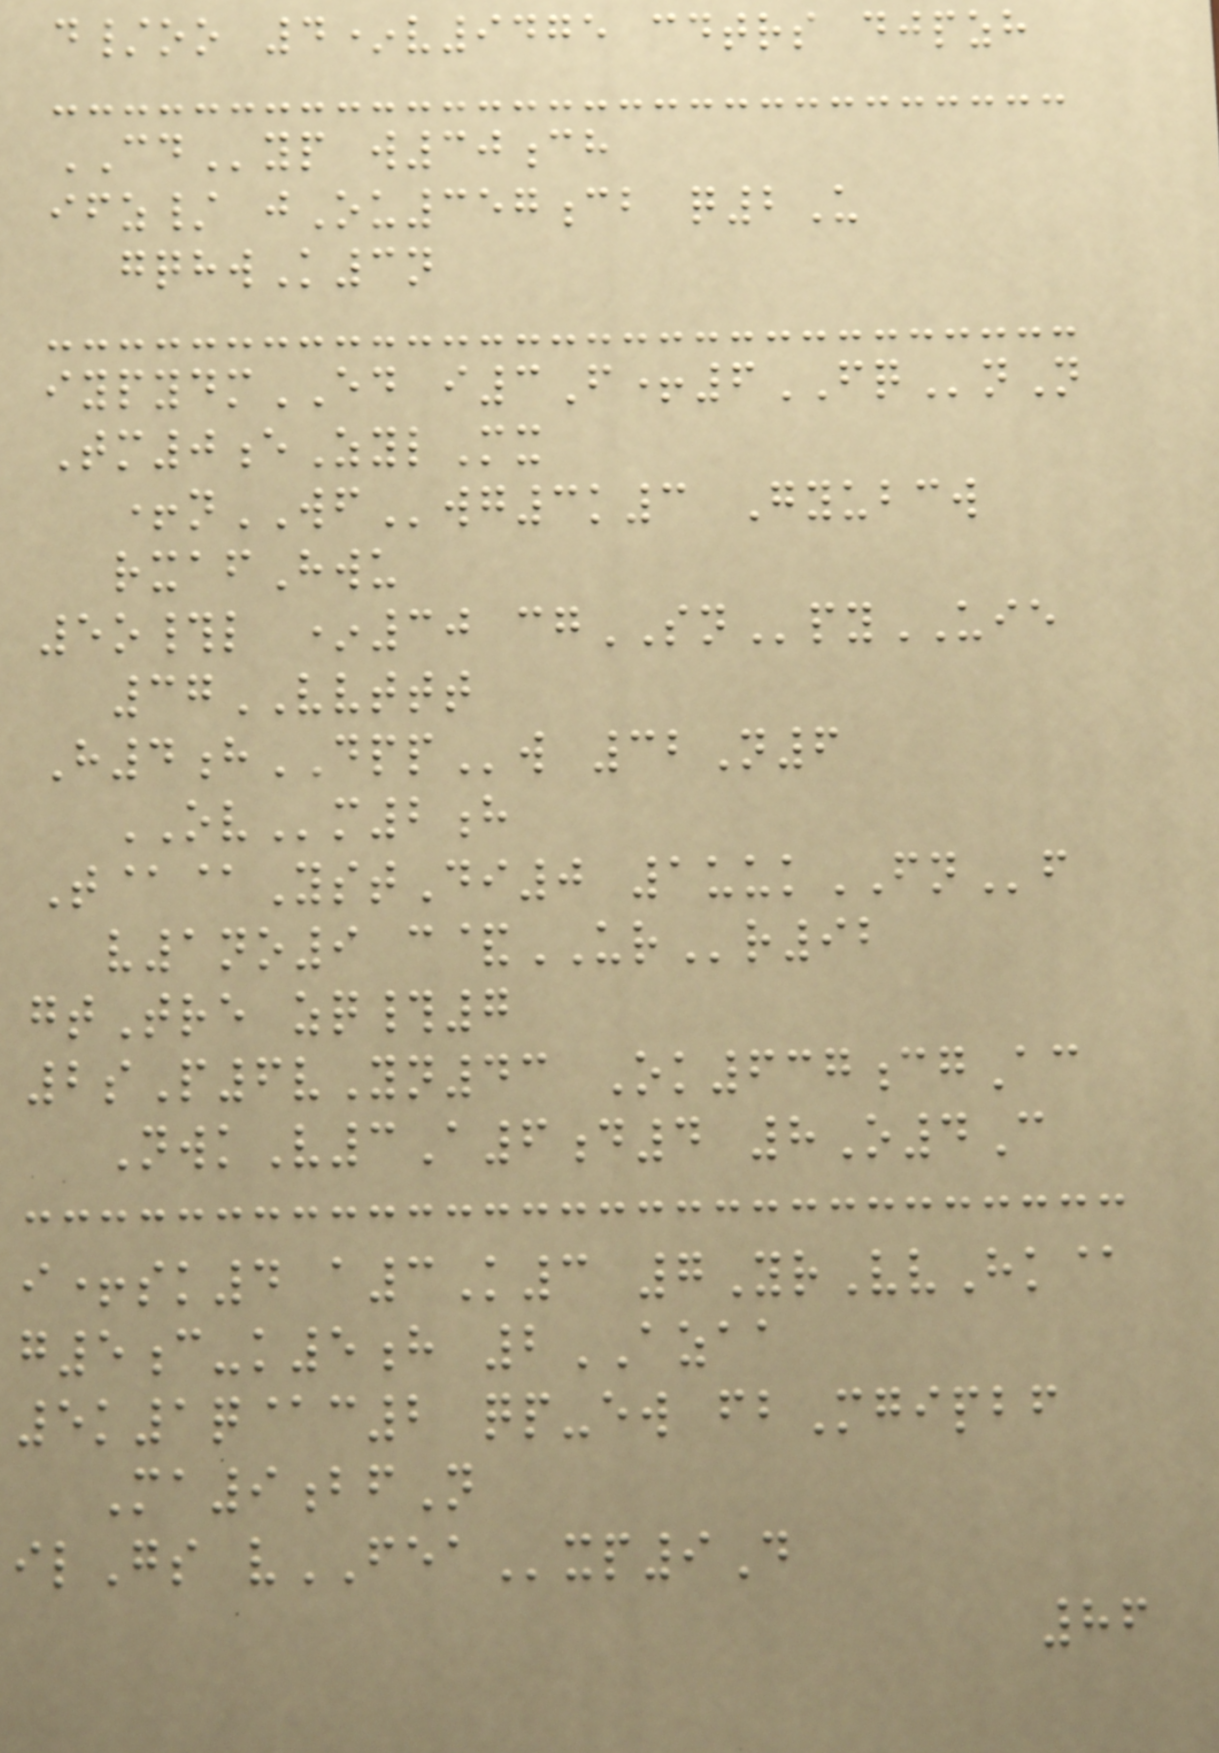d/oo 4*v9475 cdtrs djpzh
CDyp w30ch
ifz/ jOu357cb q2U
gqhwK3n
iypydmED i3F+6FQnN
Tm0eZylMx
+nWFwg3k3 Gyubcw
rxafHwu
5o#l *30 cgSNpyUIE
37VVTTT
H4hDPPw 32N6
OVm2h
T@@YstDi0 1uukFNf
v1no9 c&URr92
gtTre zq#7
2sP6vYn43 Ok637cgAc
NwkV3A6d4 8O4C
i+sk4 a3K3 7YrVvHk@
g5c-k5h 2AZAA
5k1q@c2 qp-ew fbMgipbf
Ma9bfN
ilGs vFEAxp9D
86
